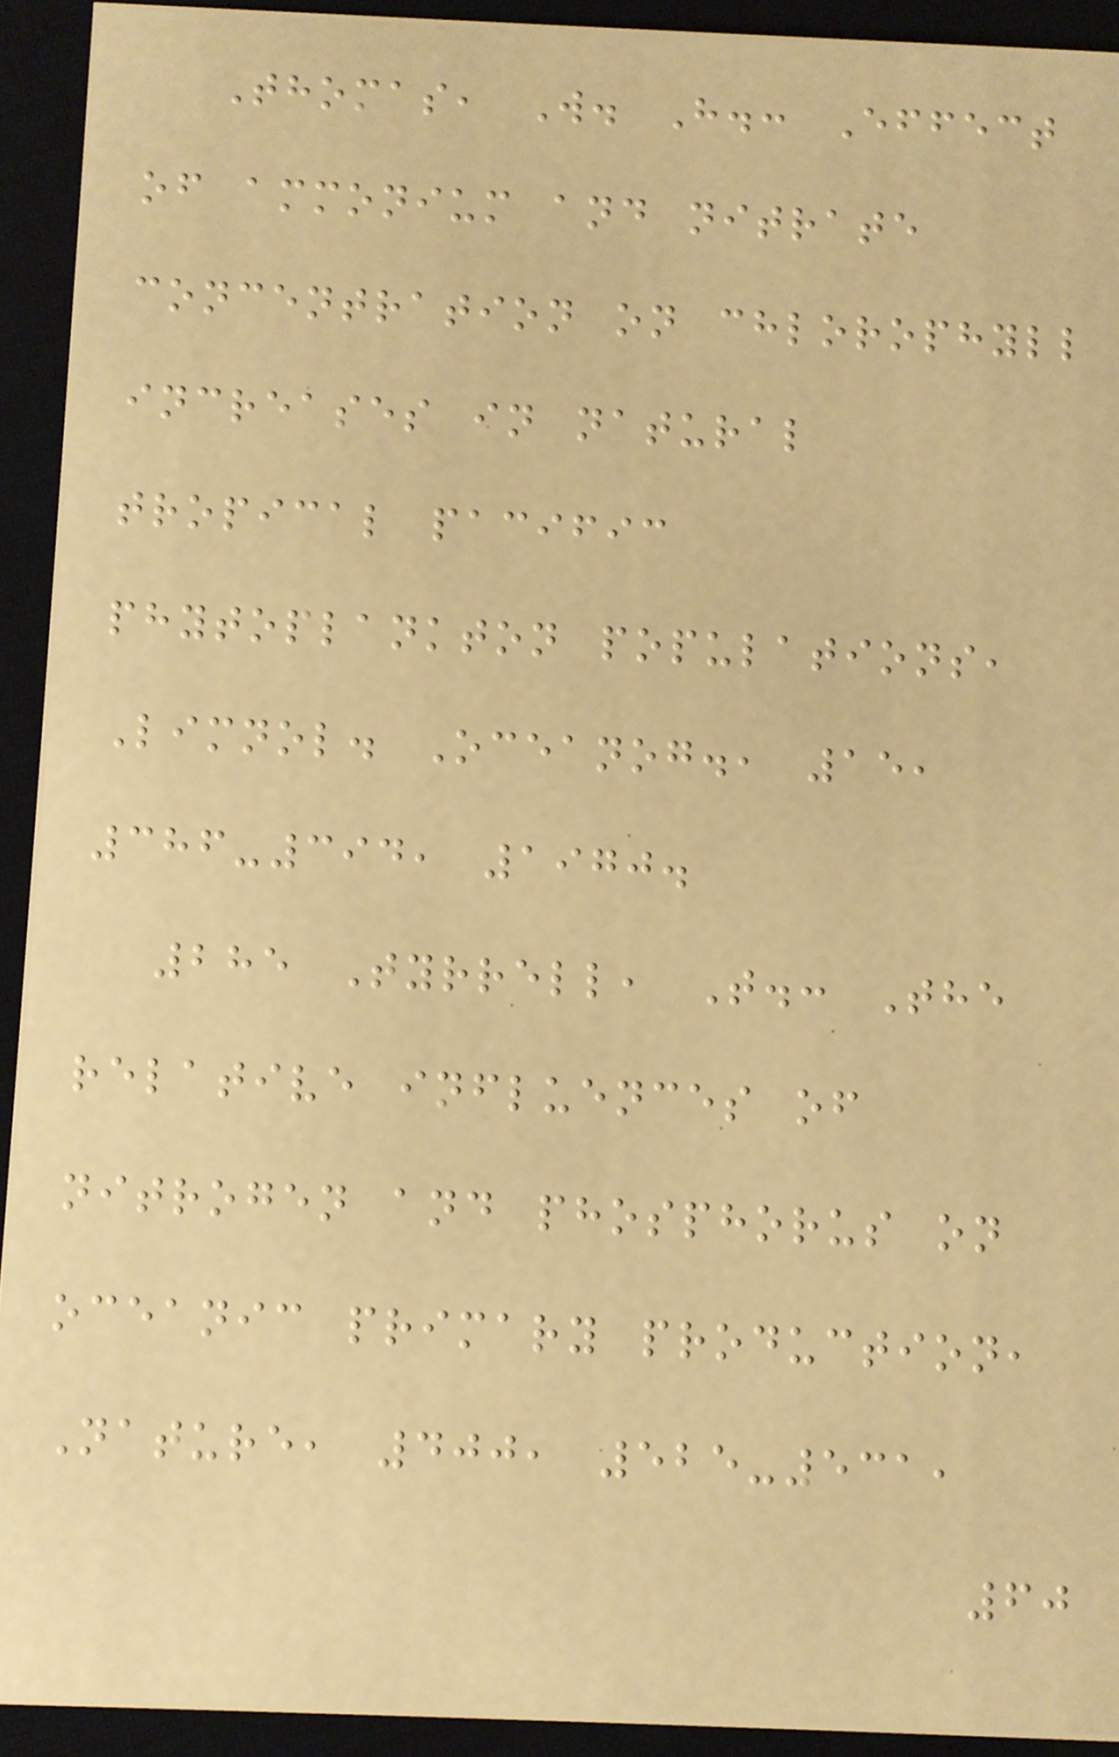Thomas, W. H.: Effect
of ammonium and nitrate
concentration on chlorophyll
increases in natural
tropical pacific
phytoplankton populations,
Limnol. Oceanog., 15,
386-394, 1970.
285 Tyrrell, T.: The
relative influences of
nitrogen and phosphorus on
oceanic primary production,
Nature, 400, 525-531,
60
